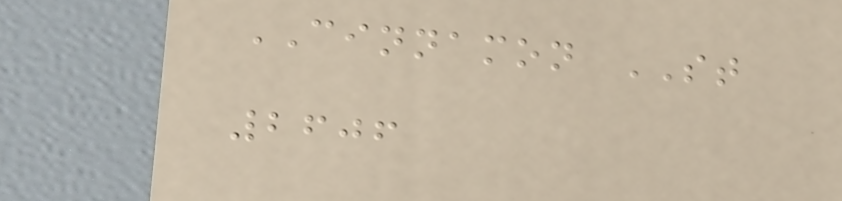CINNAMON ST
2606
